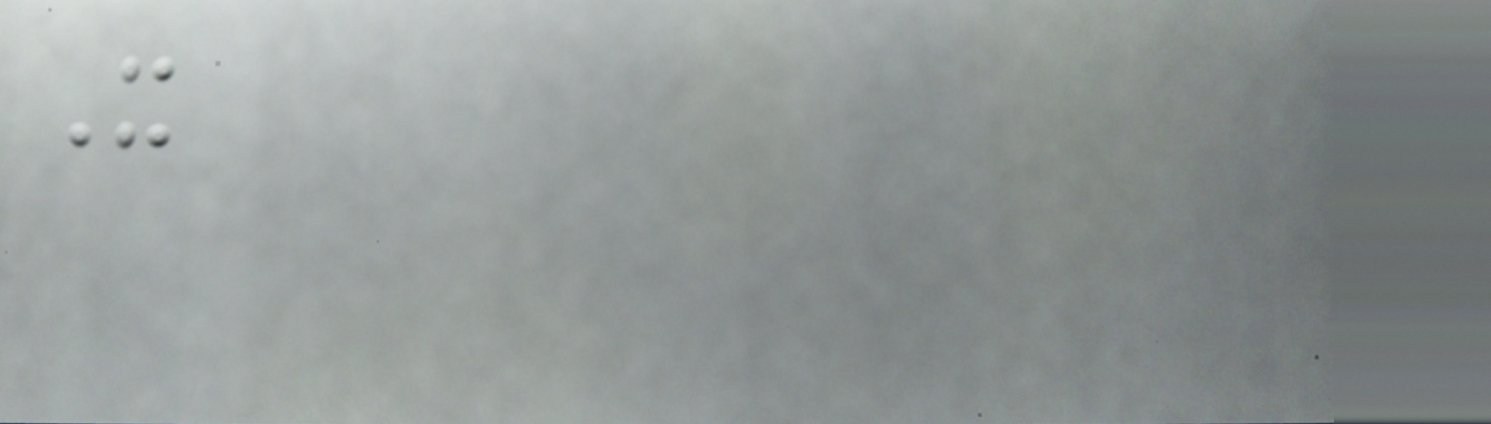It
